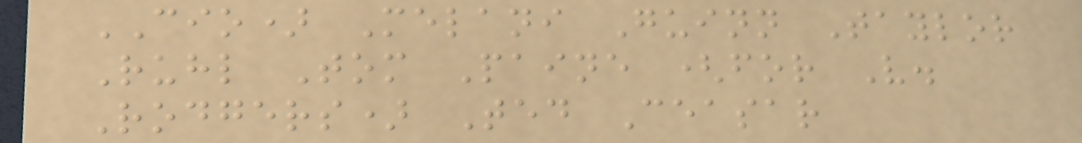CIO) Melani Guinn Taylor
Ruhl Tom Paine (for V.
Rodgers) Ted Ceasar
